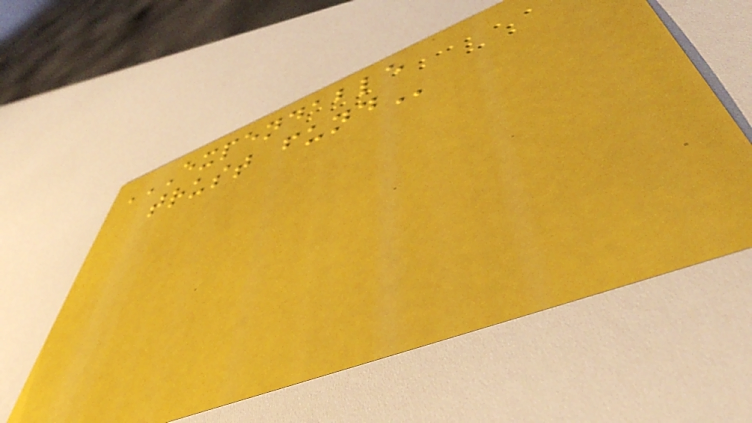EXPENDABLE
TRUST FUND
